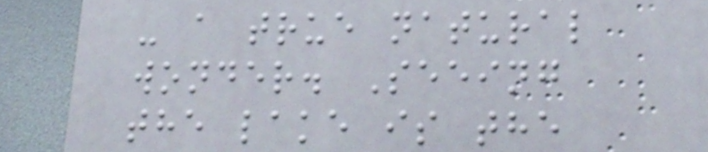- a true natural
wonder. Seeing
the lake is the
